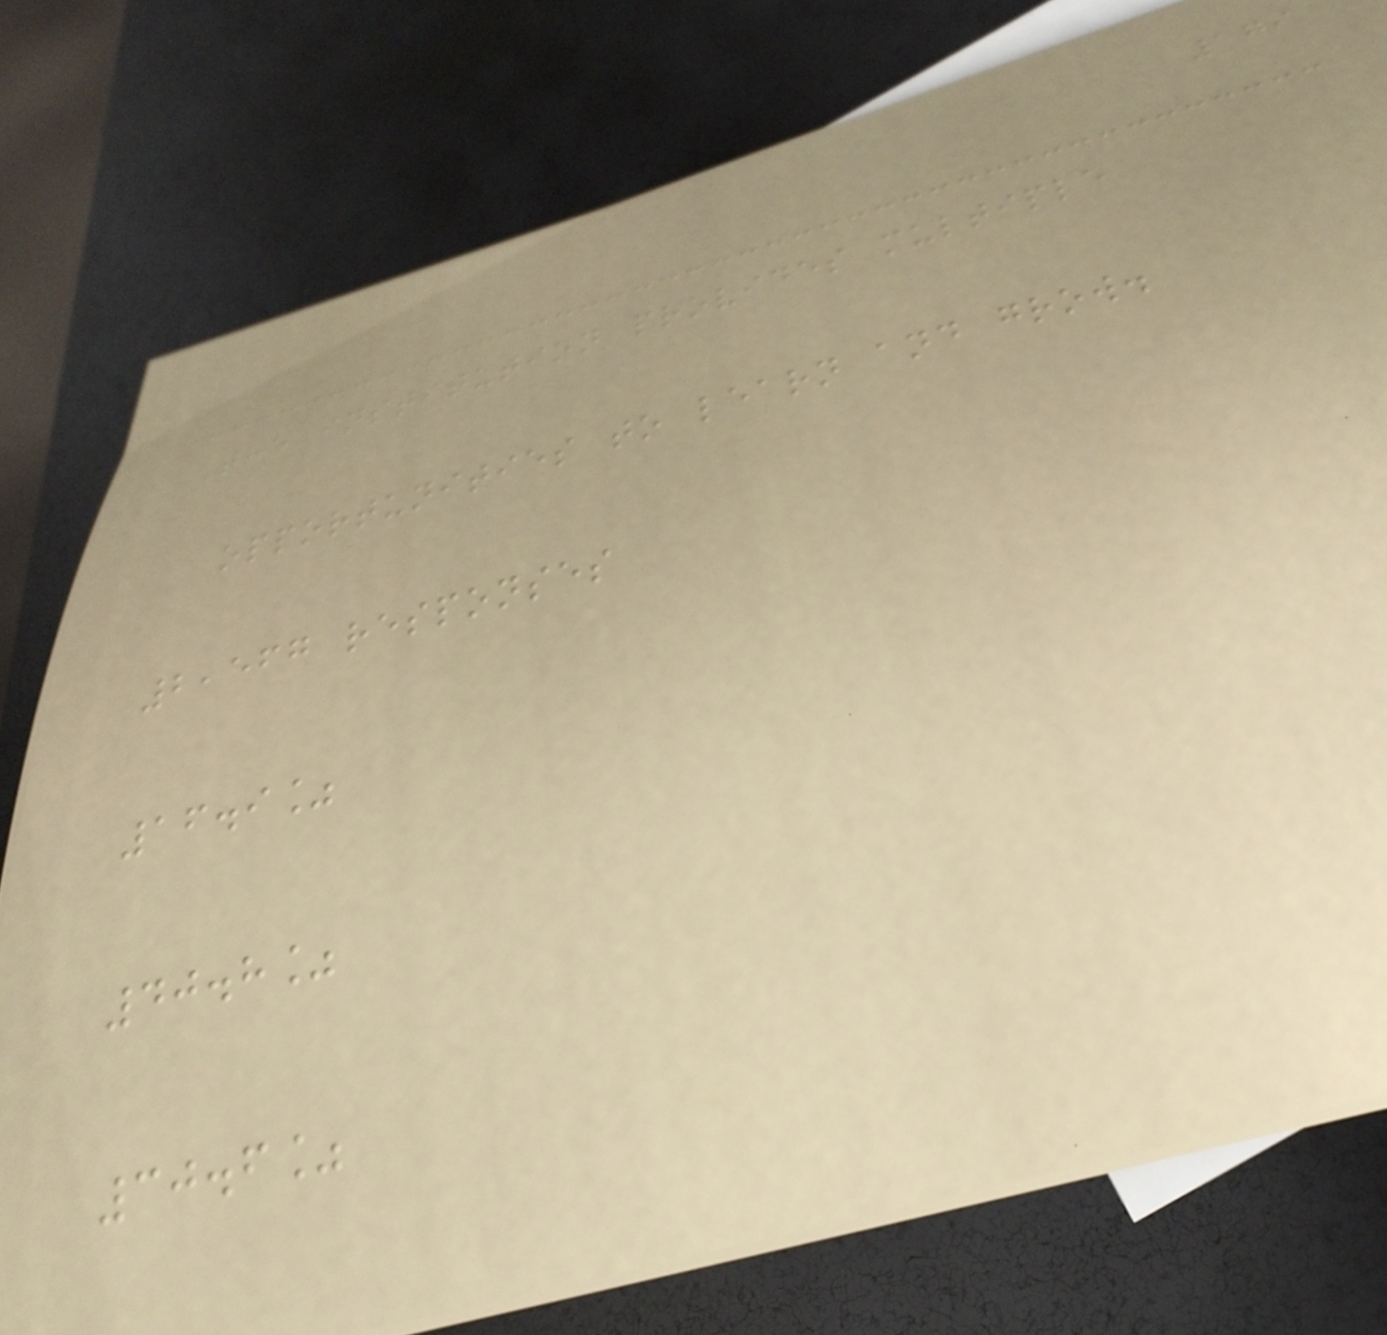179
The institution provides multiple
opportunities to learn and grow.
2,567 responses
16.9%
40.8%
30.6%
